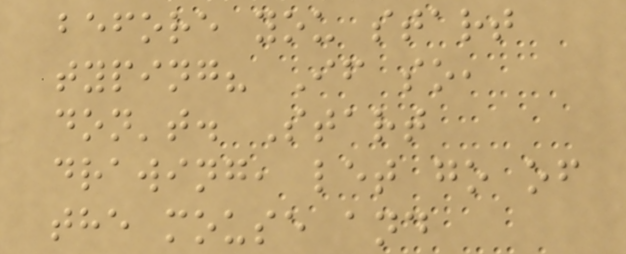before you start
typing? If so,
don't. Start
drawing, let go of
the mouse and
